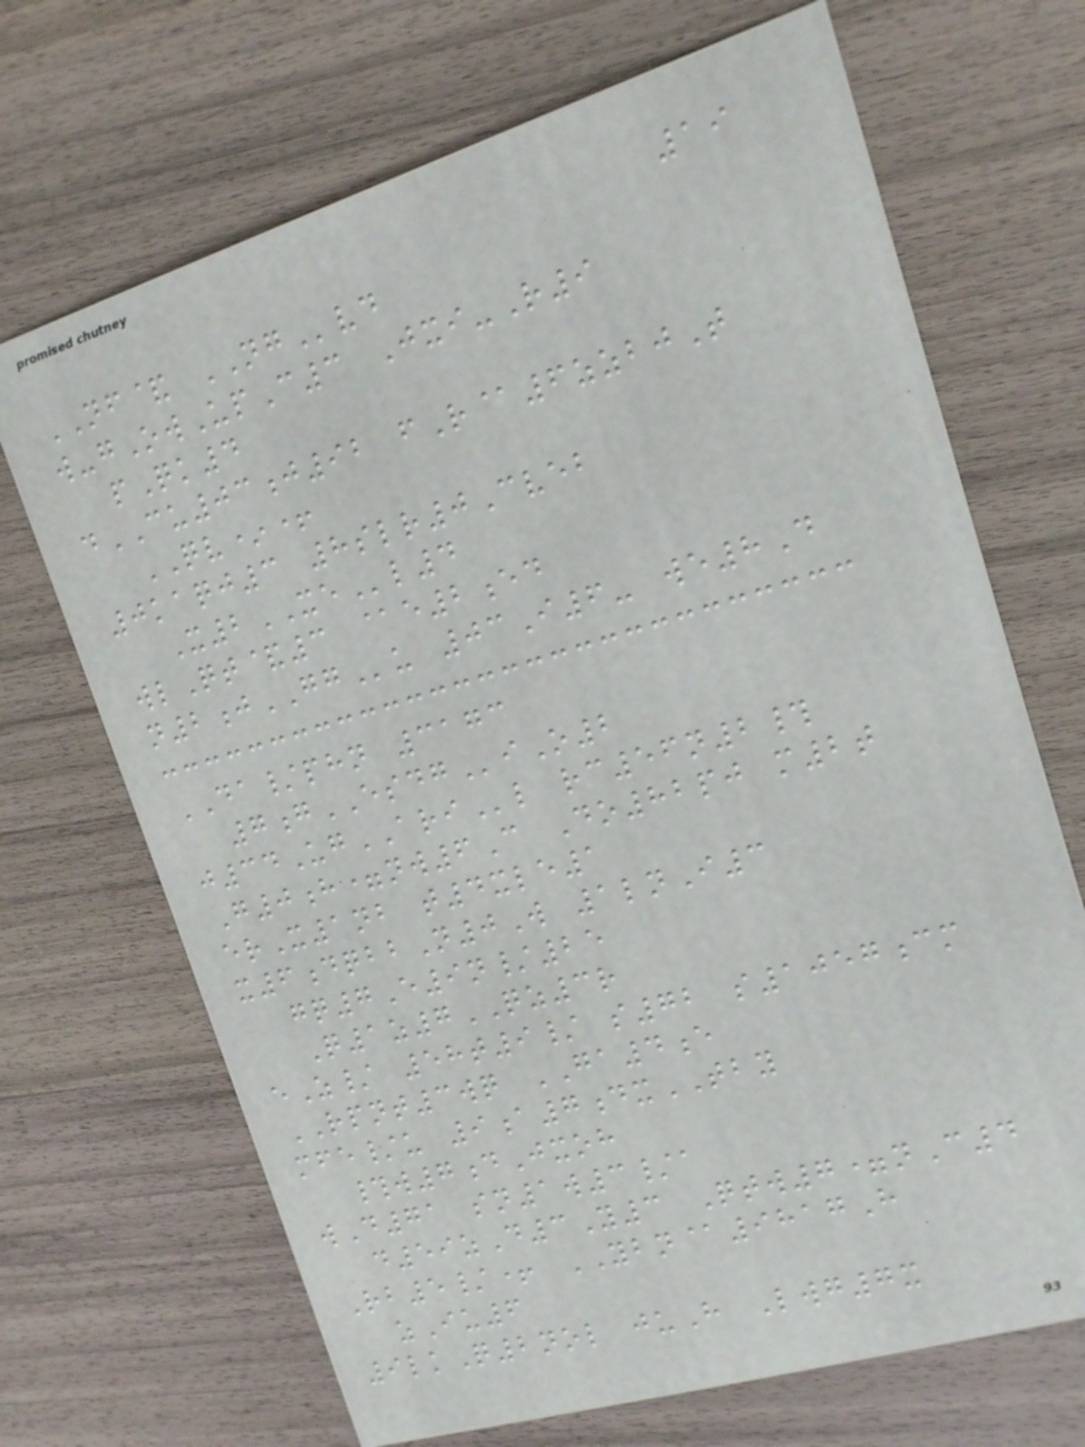19
NF& NGvd
w-gOwUpC3 Jxi-R9
pQk4
dCU03j92 fR@6zzbjT
QV*+
0kaqj3 8slr0Cveb
X2XEl4
wlQt&3 @e2ed
n2jGGu 03I6- we8D
DA/phn 3173
7gESDGiO2
j34UgARIl rc56n2#
G0h=nw6C Do82pj m2t
erX1nb t4xle1
x6dqbbN0W 1lnI3
gq7E9n/25
Q1z7QZ3r
eZ/ 58t9/ s72 s1057cm
RPNT3wq GA4e
mfe/u 9a7dxTBY
#w7dJxoh
wD71 sn1w3/a
d59zD3Y3 Qtw7=nC4
Rb5/+ YBN@9817H
zIu6
9lkQ2nol juH Lwg7x
